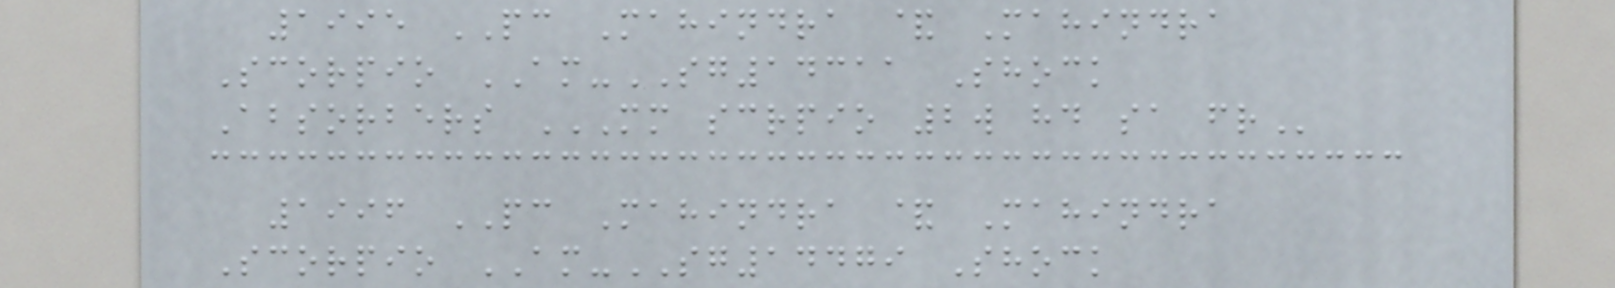1995 PC Mahindra & Mahindra
Scorpio AM-SG14311 Shock
Absorbers MM SCRPIO 2W HD SA FR
1996 PC Mahindra & Mahindra
Scorpio AM-SG14479 Shock
